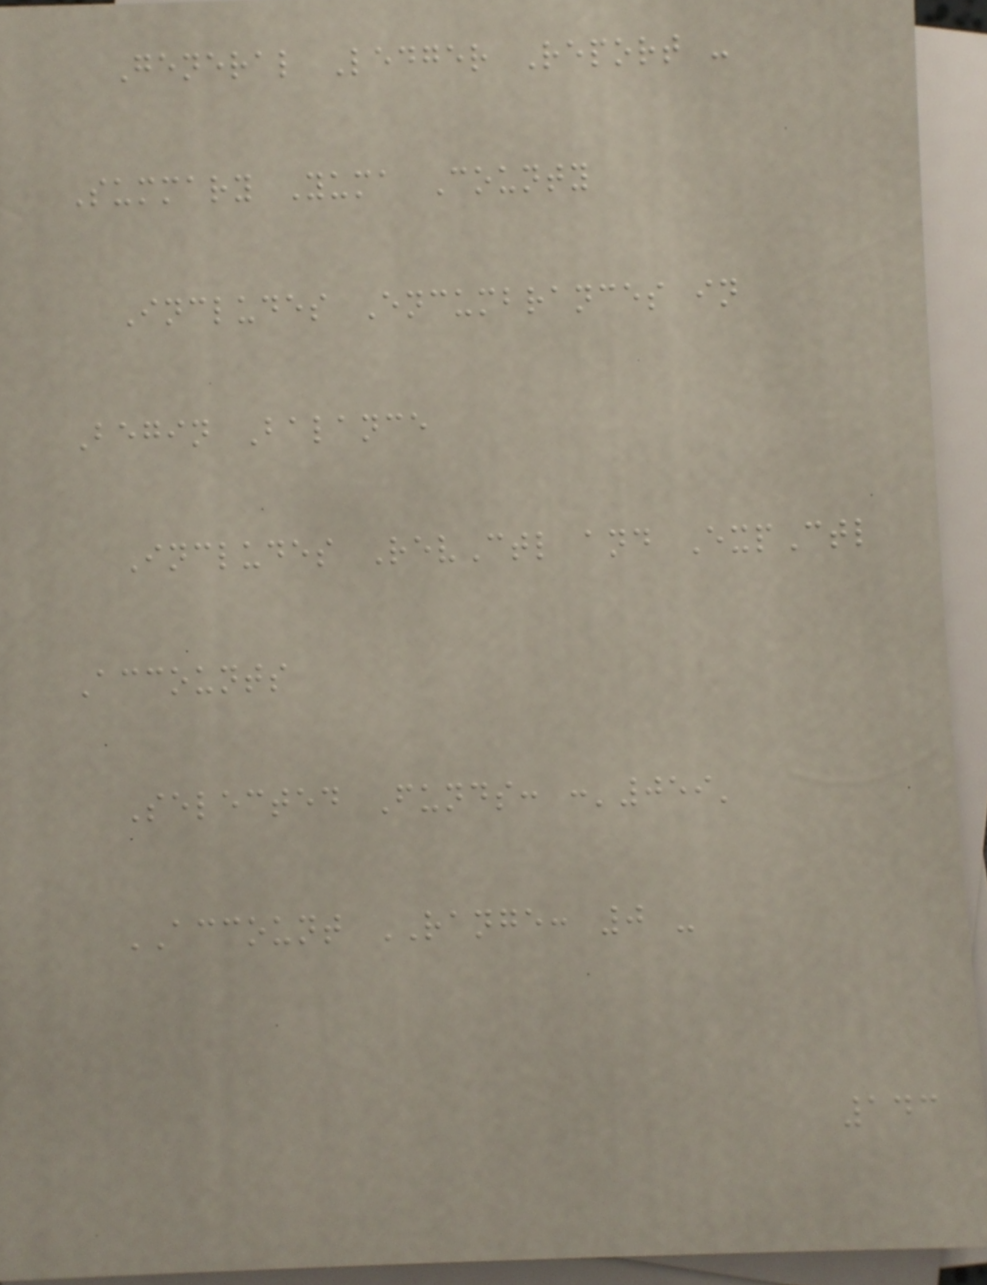General Ledger Report -
Summary Yuma County
Includes Encumbrances in
Begin Balance
Includes RevCtl and ExpCtl
Accounts
Selected Funds: :'059'
ACCOUNT RANGE: 0 -
143
